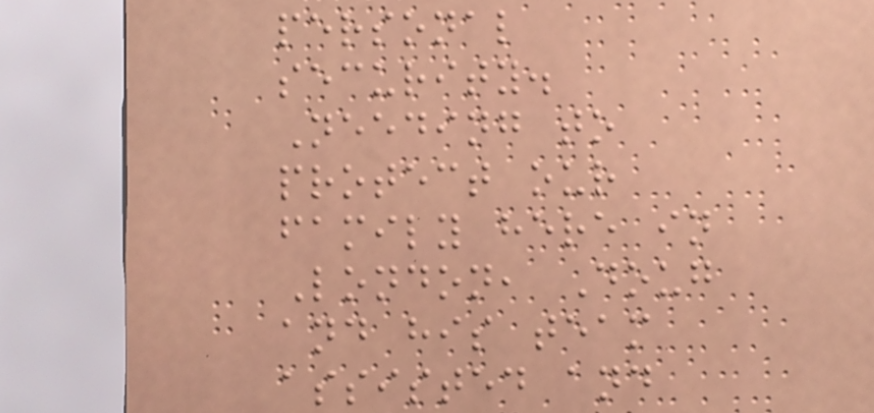personal
security.
Needing to
protect our
family here in
London, Doug
and his team
assisted and
